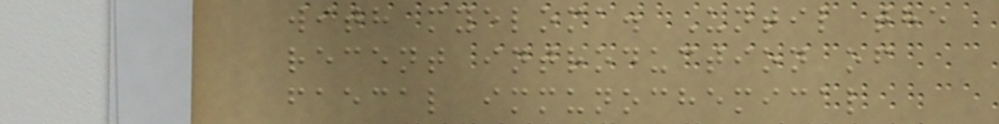with myeloma. Until the
recent introduction of
faecal immunochemical
